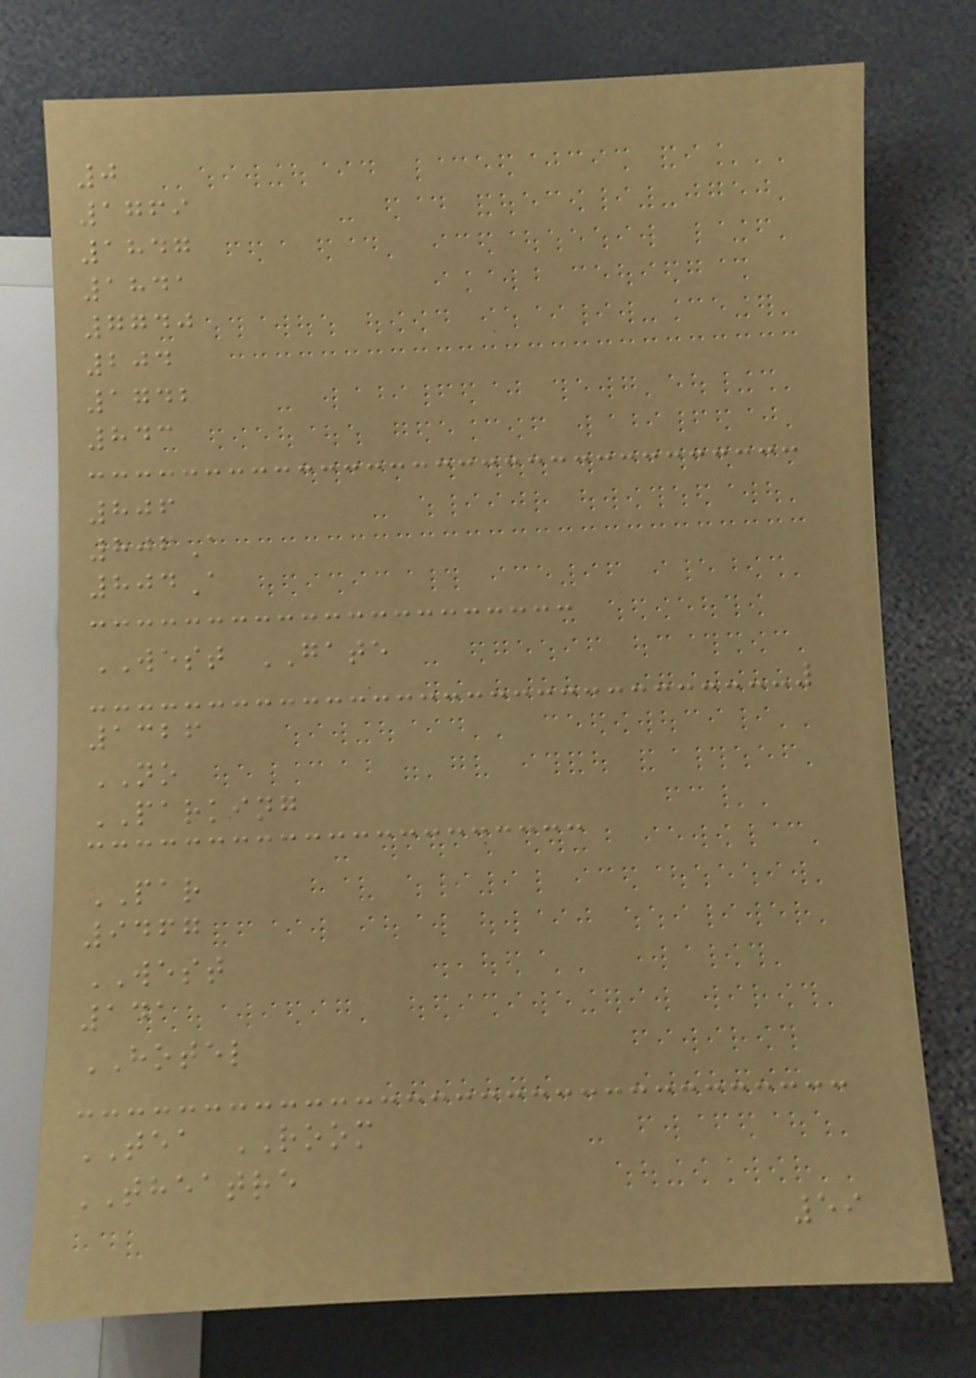0
1769
1847
1841
7740
204
1742
843
806
806A
804A
WEST GATE
1326
NO
PARKING
PAR
9467
WEST
141
HOTEL
TEA ROOM
THEATRE
59
